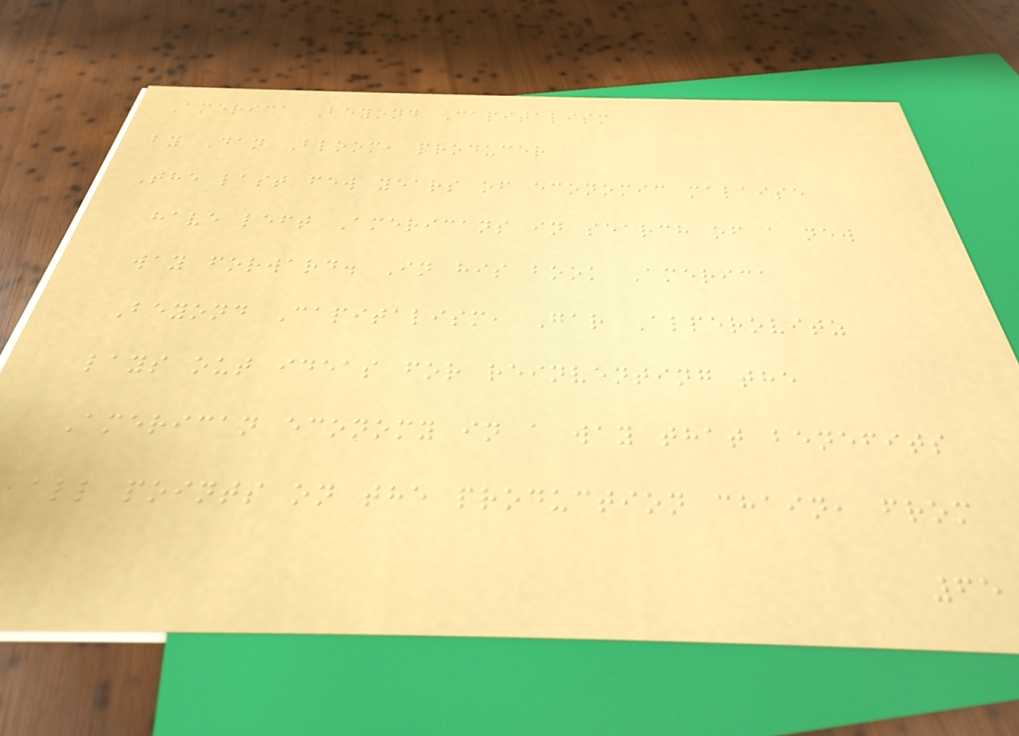America Beyond Capitalism
by Dan Bloom, producer
The last few years of economic malaise
have left Americans in search of a new
way forward. In his book America
Beyond Capitalism, Gar Alperovitz
lays out ideas for reinventing the
American economy in a way that benefits
all points on the production chain, from
65
